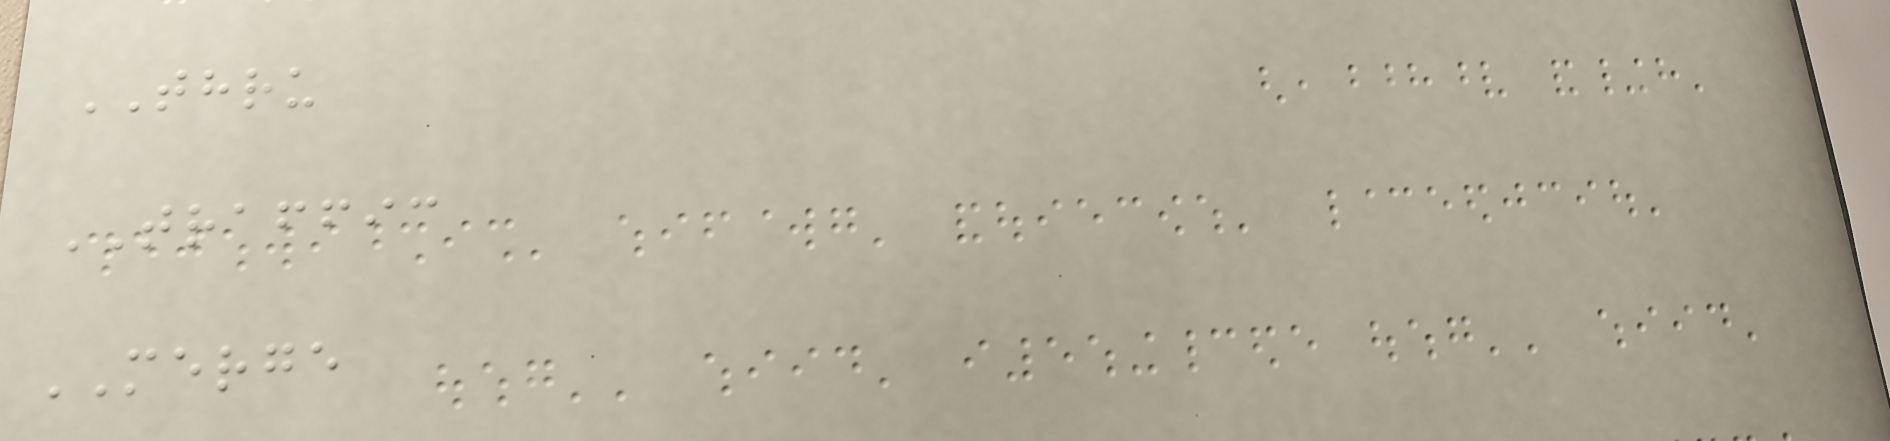THRU
TRAFFIC
MERGE
